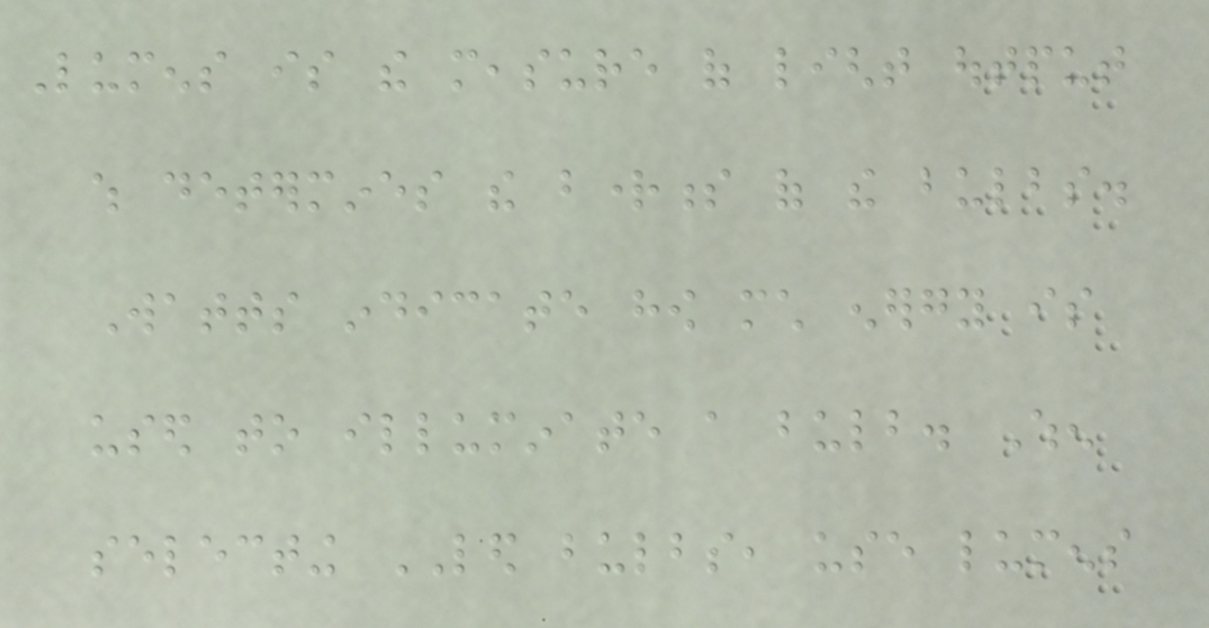Lumens is the measure of light output
which determines the brightness of the bulbs.
Watts indicate how much energy is
used to illuminate a bulb. When
selecting LED bulbs, use lumens
